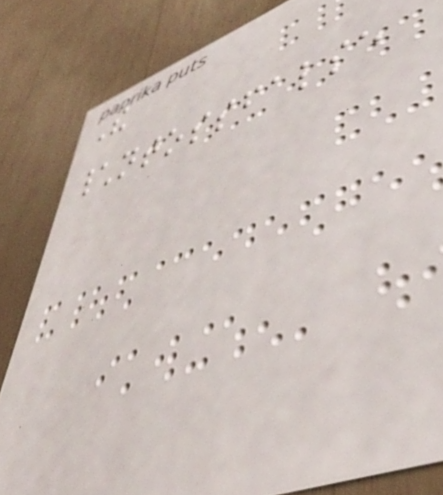The
\ntossfalse
